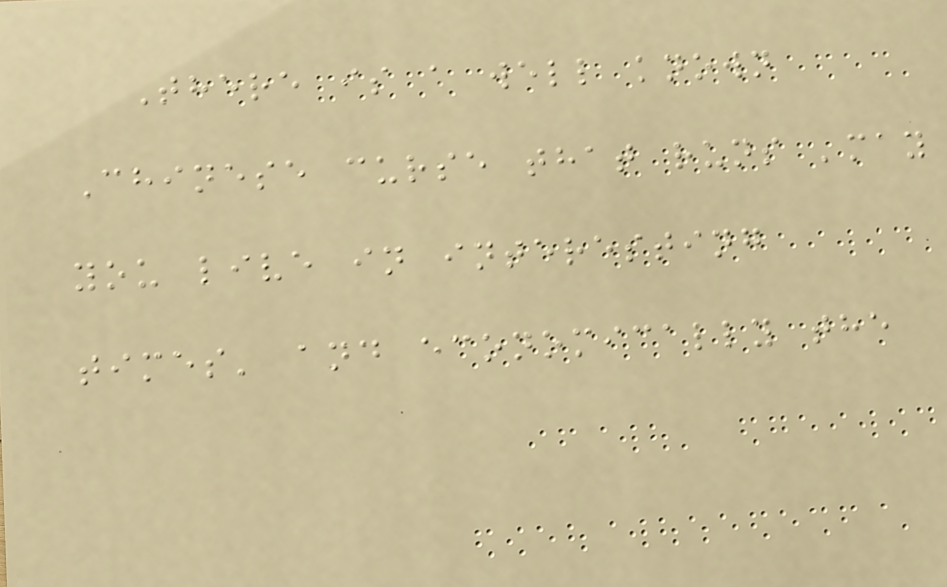There is a well known
Chinese curse that runs 'may
you live in interesting
times' and economically the
